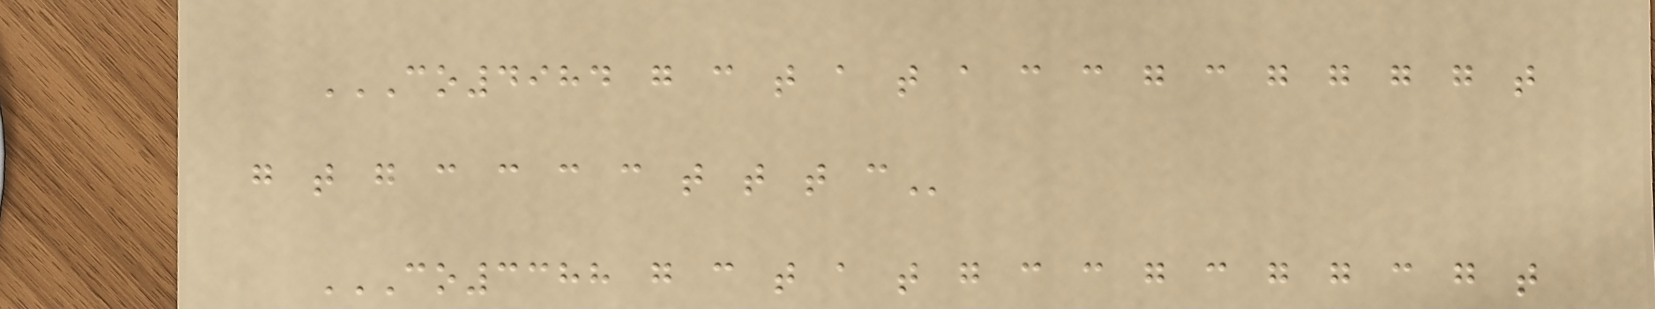CO4984 G C T A T A C C G C G G G G T
G T G C C C C T T T C
CO3388 G C T A T G C C G C G G C G T
